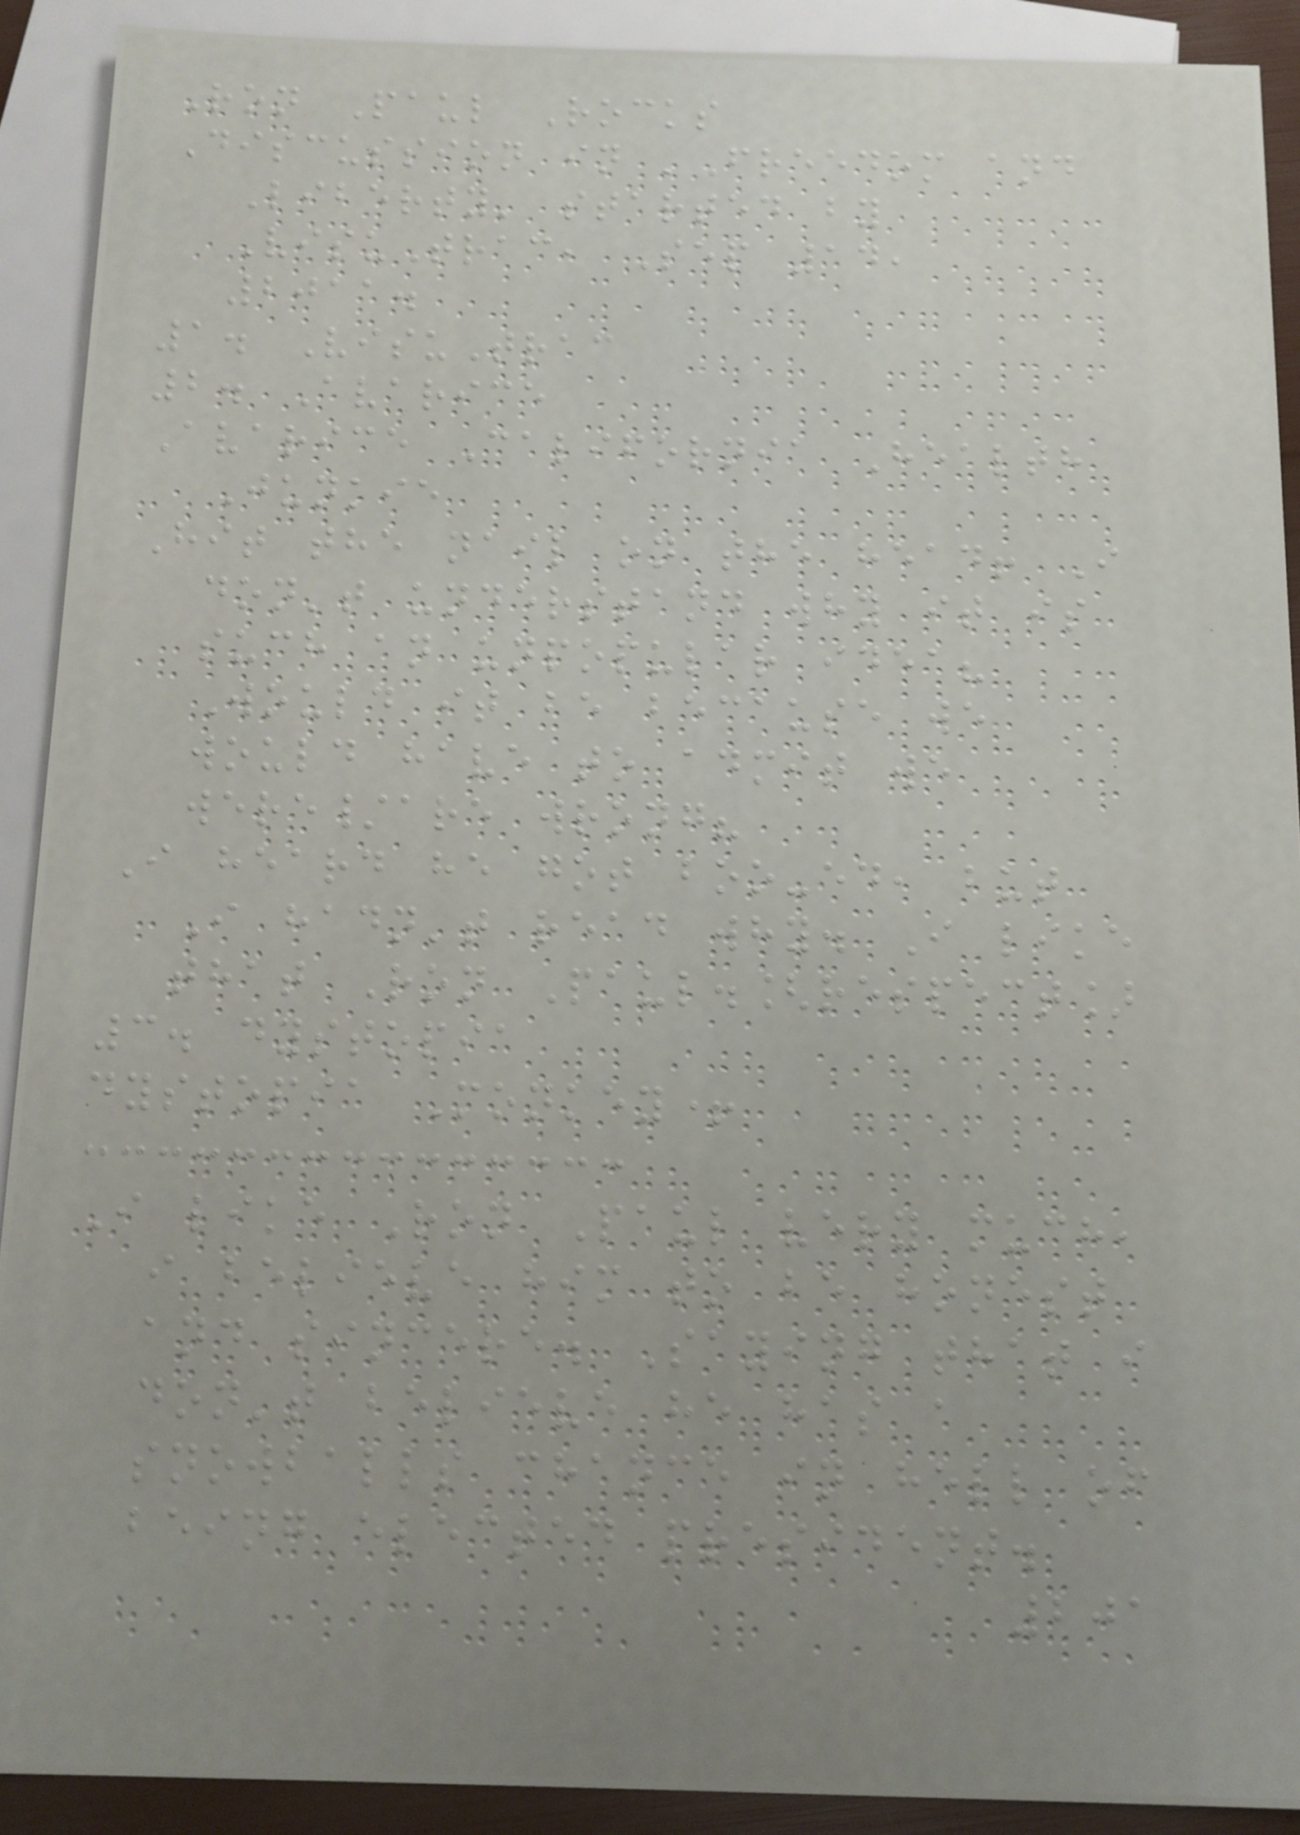Ron Paul Rocks
Discussion in 'Freedom and
Liberty' started by
VisuTrac, Sep 14,
2011.
1. VisuTrac
2. Avarice
Avarice California Health
Junkie
Hit the nail on the head! I
don't understand why it is
such an unpopular idea?
Would it be because we
would have to admit we
were/are wrong?
I heard he got boo-ed, but
I hadn't read why. I like
that Ron Paul.[respect]
3. dystopia
dystopia Monkey+
I like Ron Paul very much,
i believe him to be honest
and sincere. Saying that i
don't believe he has a
snowballs chance in hell of
being elected president.
201
